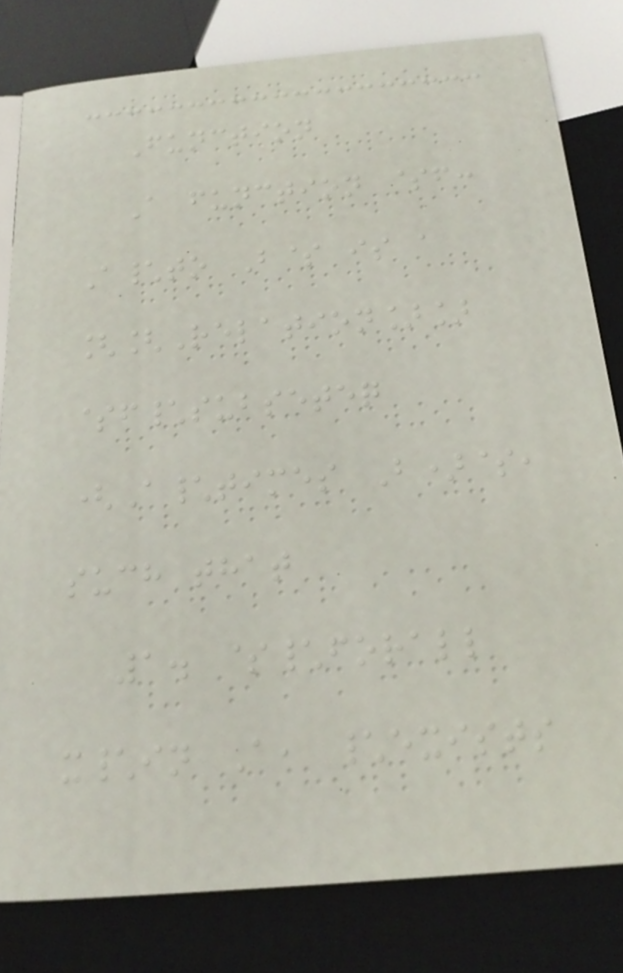Function
A function $f:
A\to B$ is a
[[Relation]]
$f\subseteq
(A\times B)$,
such that
1. $\forall
x\in A, \exists
